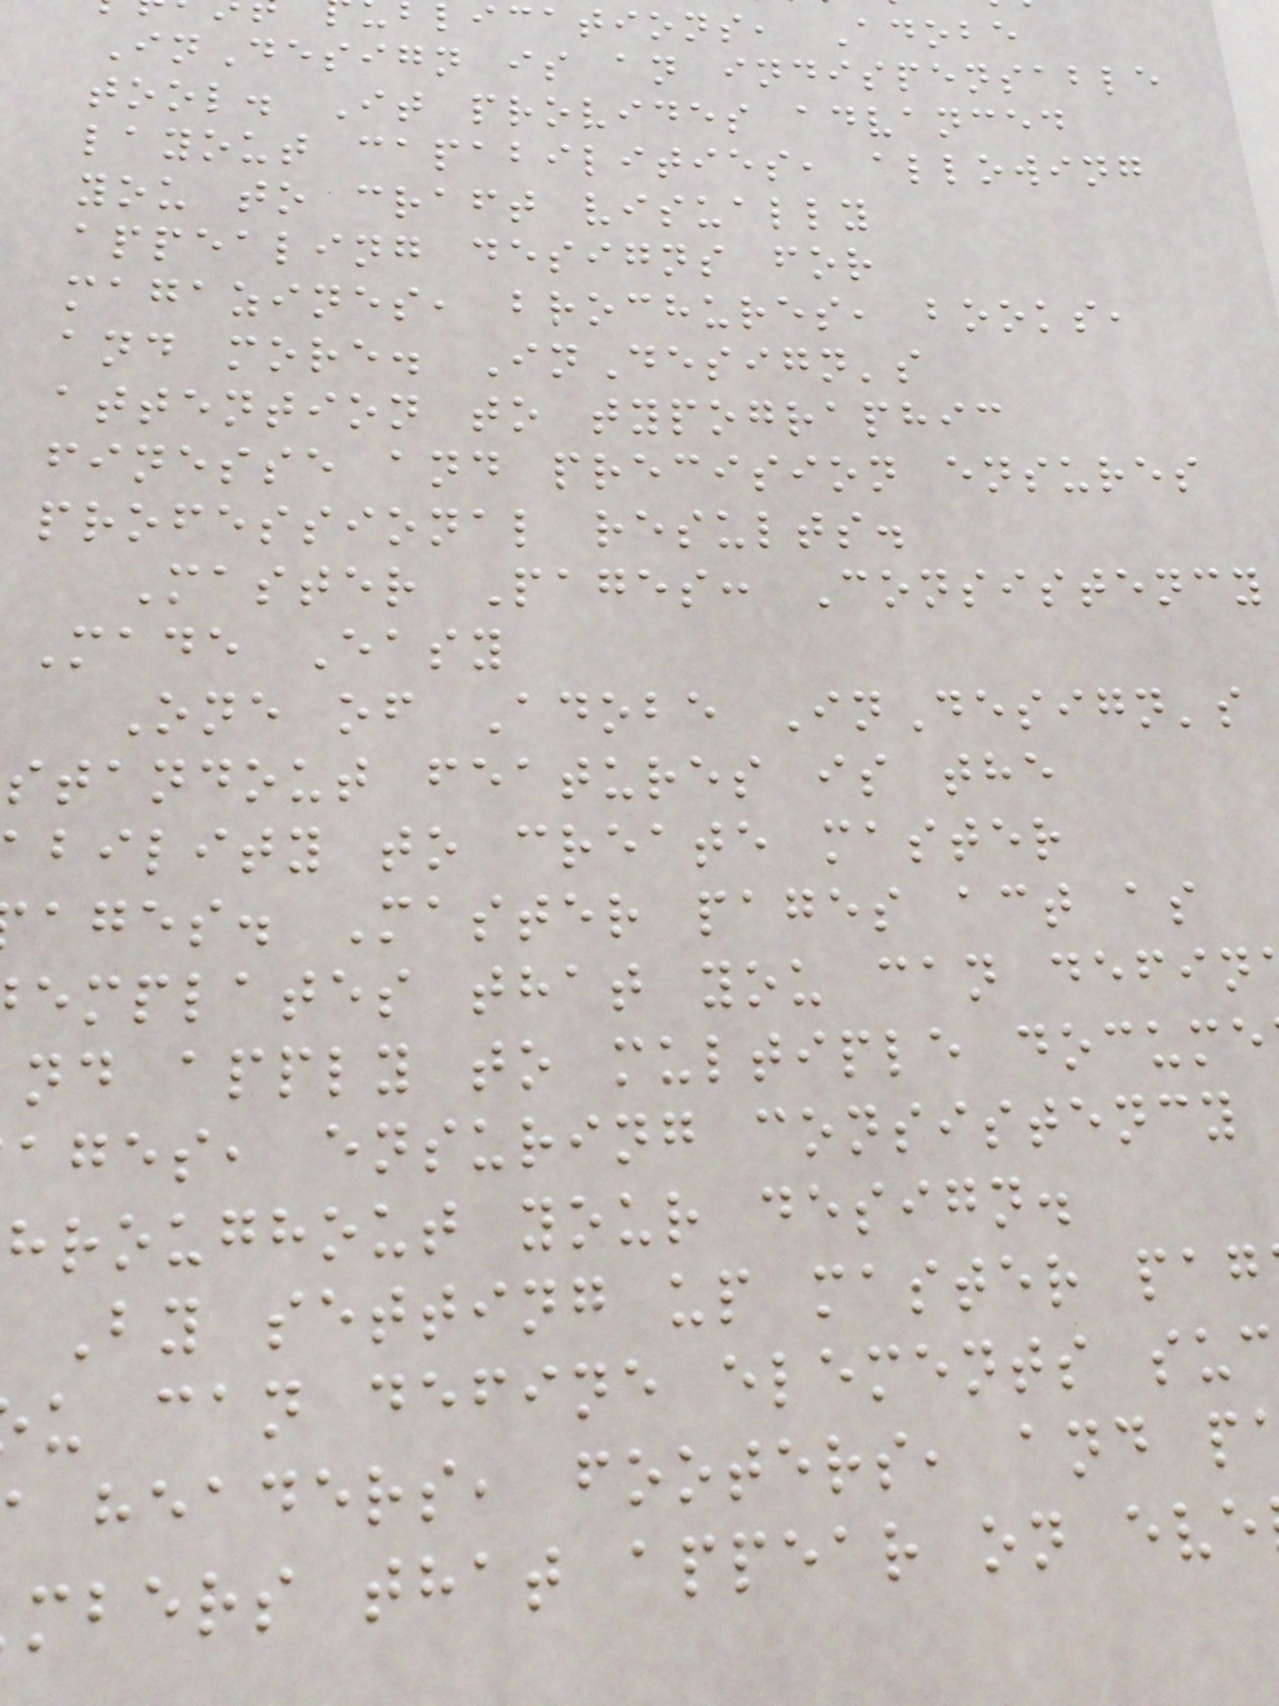lications, Adobe
InDesign is an indispensable
tool. It provides advanced
layout capabilities, allowing
you to craft visually
appealing designs for
magazines, brochures, books,
and more. InDesign's
attention to typographic
finesse and precision ensures
professional results.
Master Pages: Consistency
Made Easy
One of Adobe InDesign's
standout features is the
bility to create master
ages. Master pages act as
emplates that you can defin
nd apply to multiple docume
ages, ensuring consistency
hroughout your design.
By setting up master pag
u can define elements suc
headers, footers, and p
mbers that appear on eve
